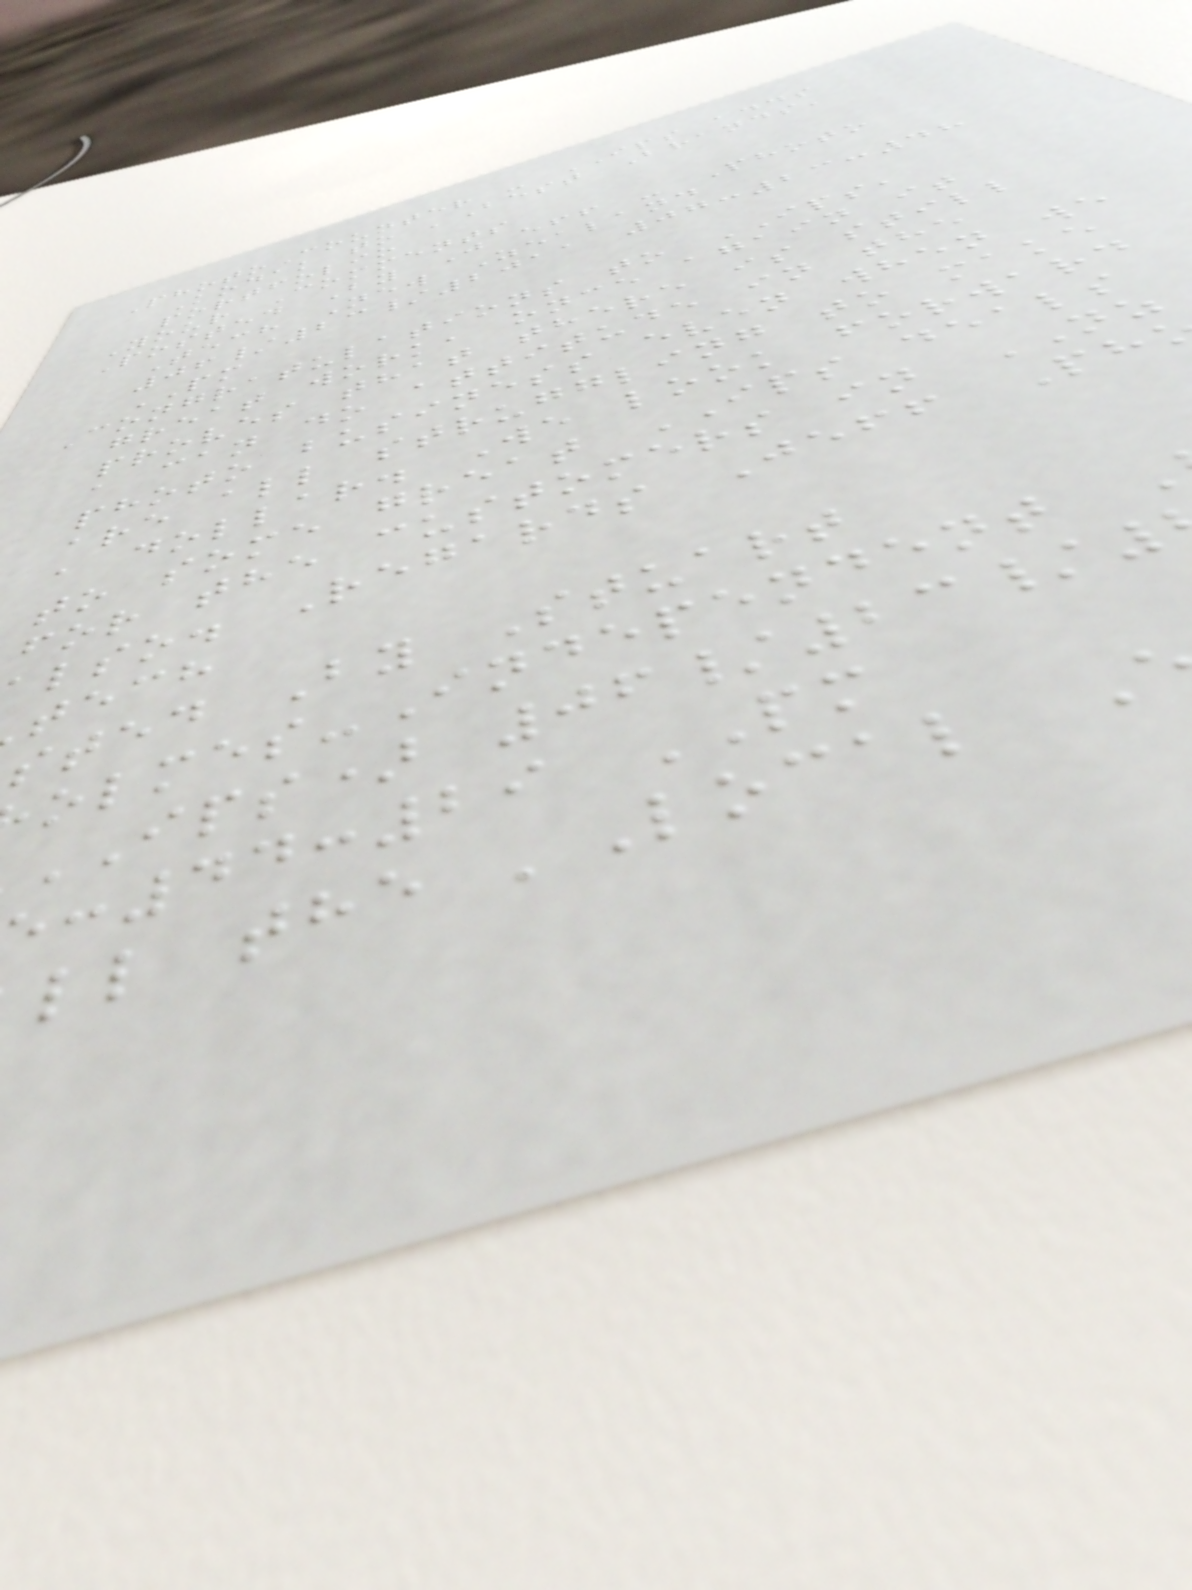PhotoCounter - IPS adds
Kodak to 'Best Brands'
portfolio
Your Comments
Posted By J eff - Photo
Tech New Zealand
06/23/2011 07:23:48
PM
Congratulations to IPS,
great work, once again it
proves that there is still
a can do attitude in the
photo business even when we
are all struggling to make
a dollar. We look forward
to some great IPS deals
for the customers in NZ
lso. Regards Jeff Ph
tech
sted By Stuart
olmes-Independent
IPS) 06/23/
:44:29 PM
ll the 'Local
